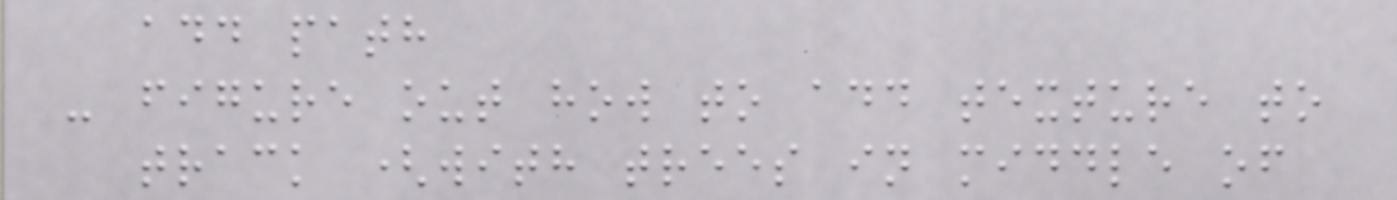add path
- figure out how to add texture to
track (with trees in middle of
